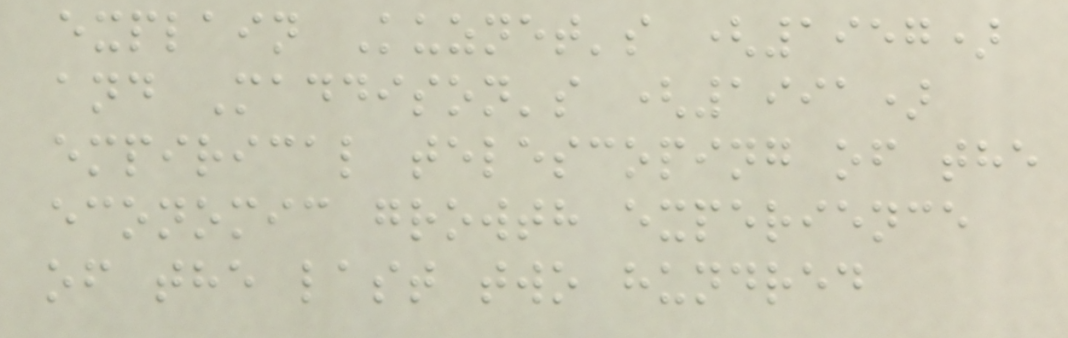explain Kuznet's (1957)
and Maddison's (1991)
empirical telescoping of the
economic growth experience
of the last two hundred
